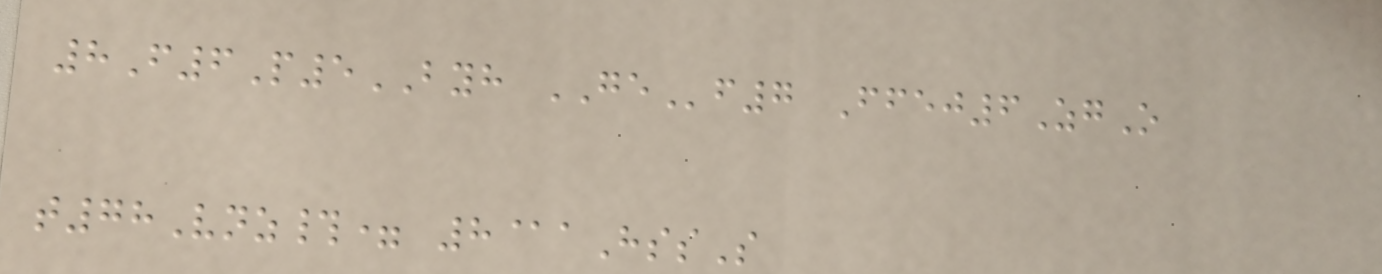8F6P5BYH GEf7 Ffej6ZgO
t78Vnz#= 8@aHssS
